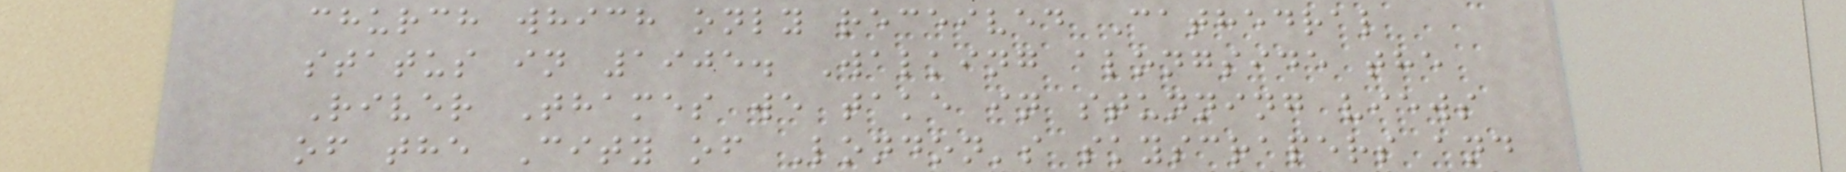church which only received Cathedral
status in 1905. Walking alongside the
River Thames we take in stunning views
of the City of London's skyscrapers and
